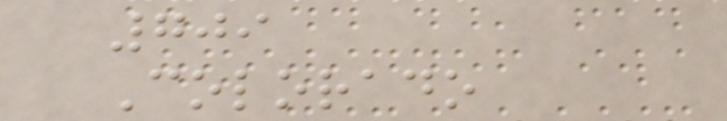709
Colorado
